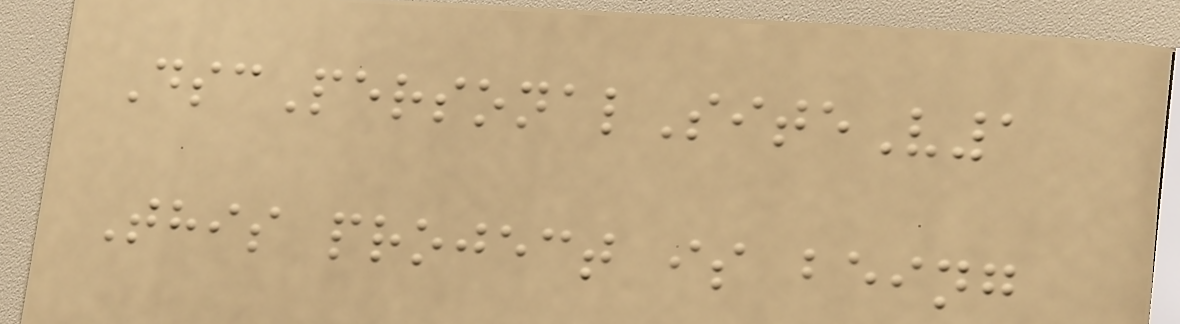DscPersonalSiteV1
This project is being
